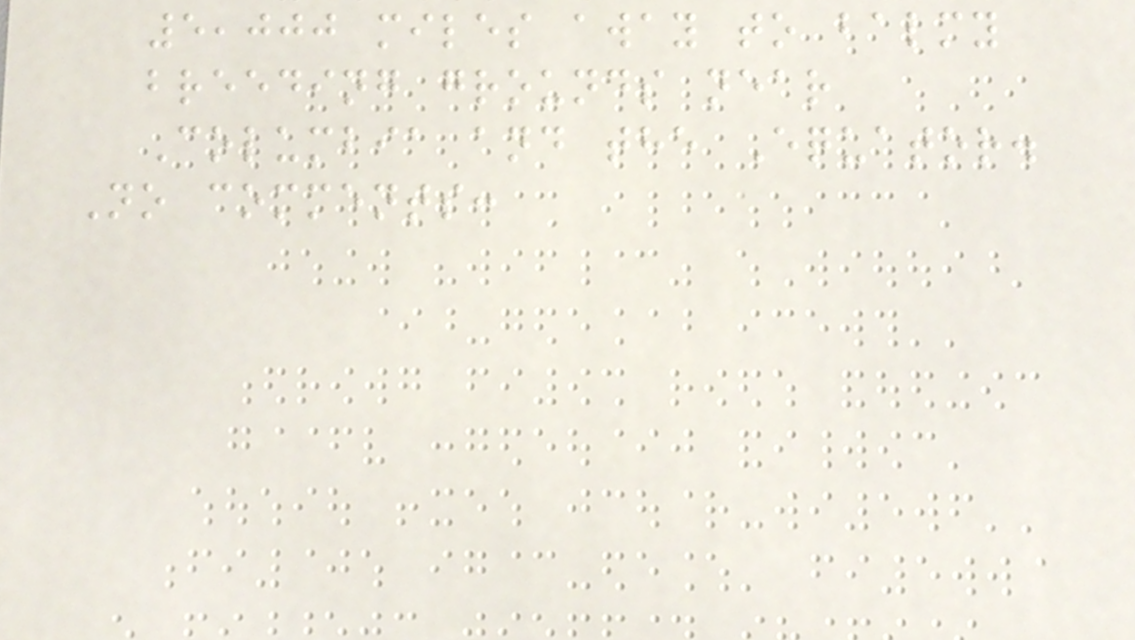5,000 miles away to balmy
breeding grounds near
Columbia and the Equator.
No comments:
